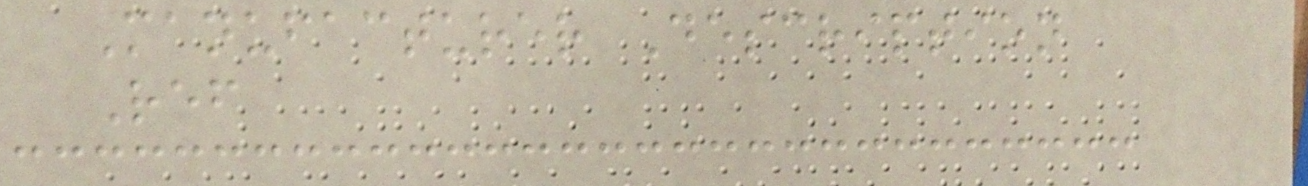Manufacturer Description
Ref
